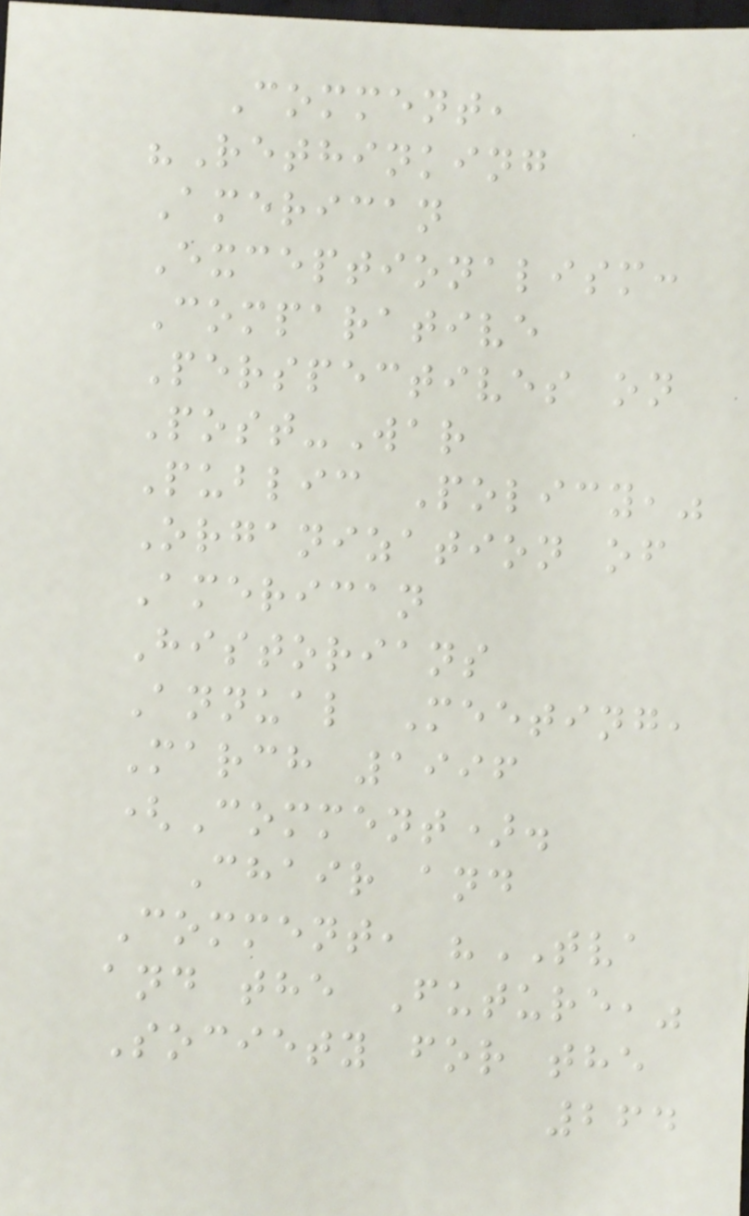Comment,
"Rethinking
American
Exceptionalism:
Comparative
Perspectives on
Post-War
Public Policy,"
Organization of
American
Historians
Annual Meeting,
March 1996
(Comment).
Chair and
Comment, "TVA
and the Future,"
Society for the
264
